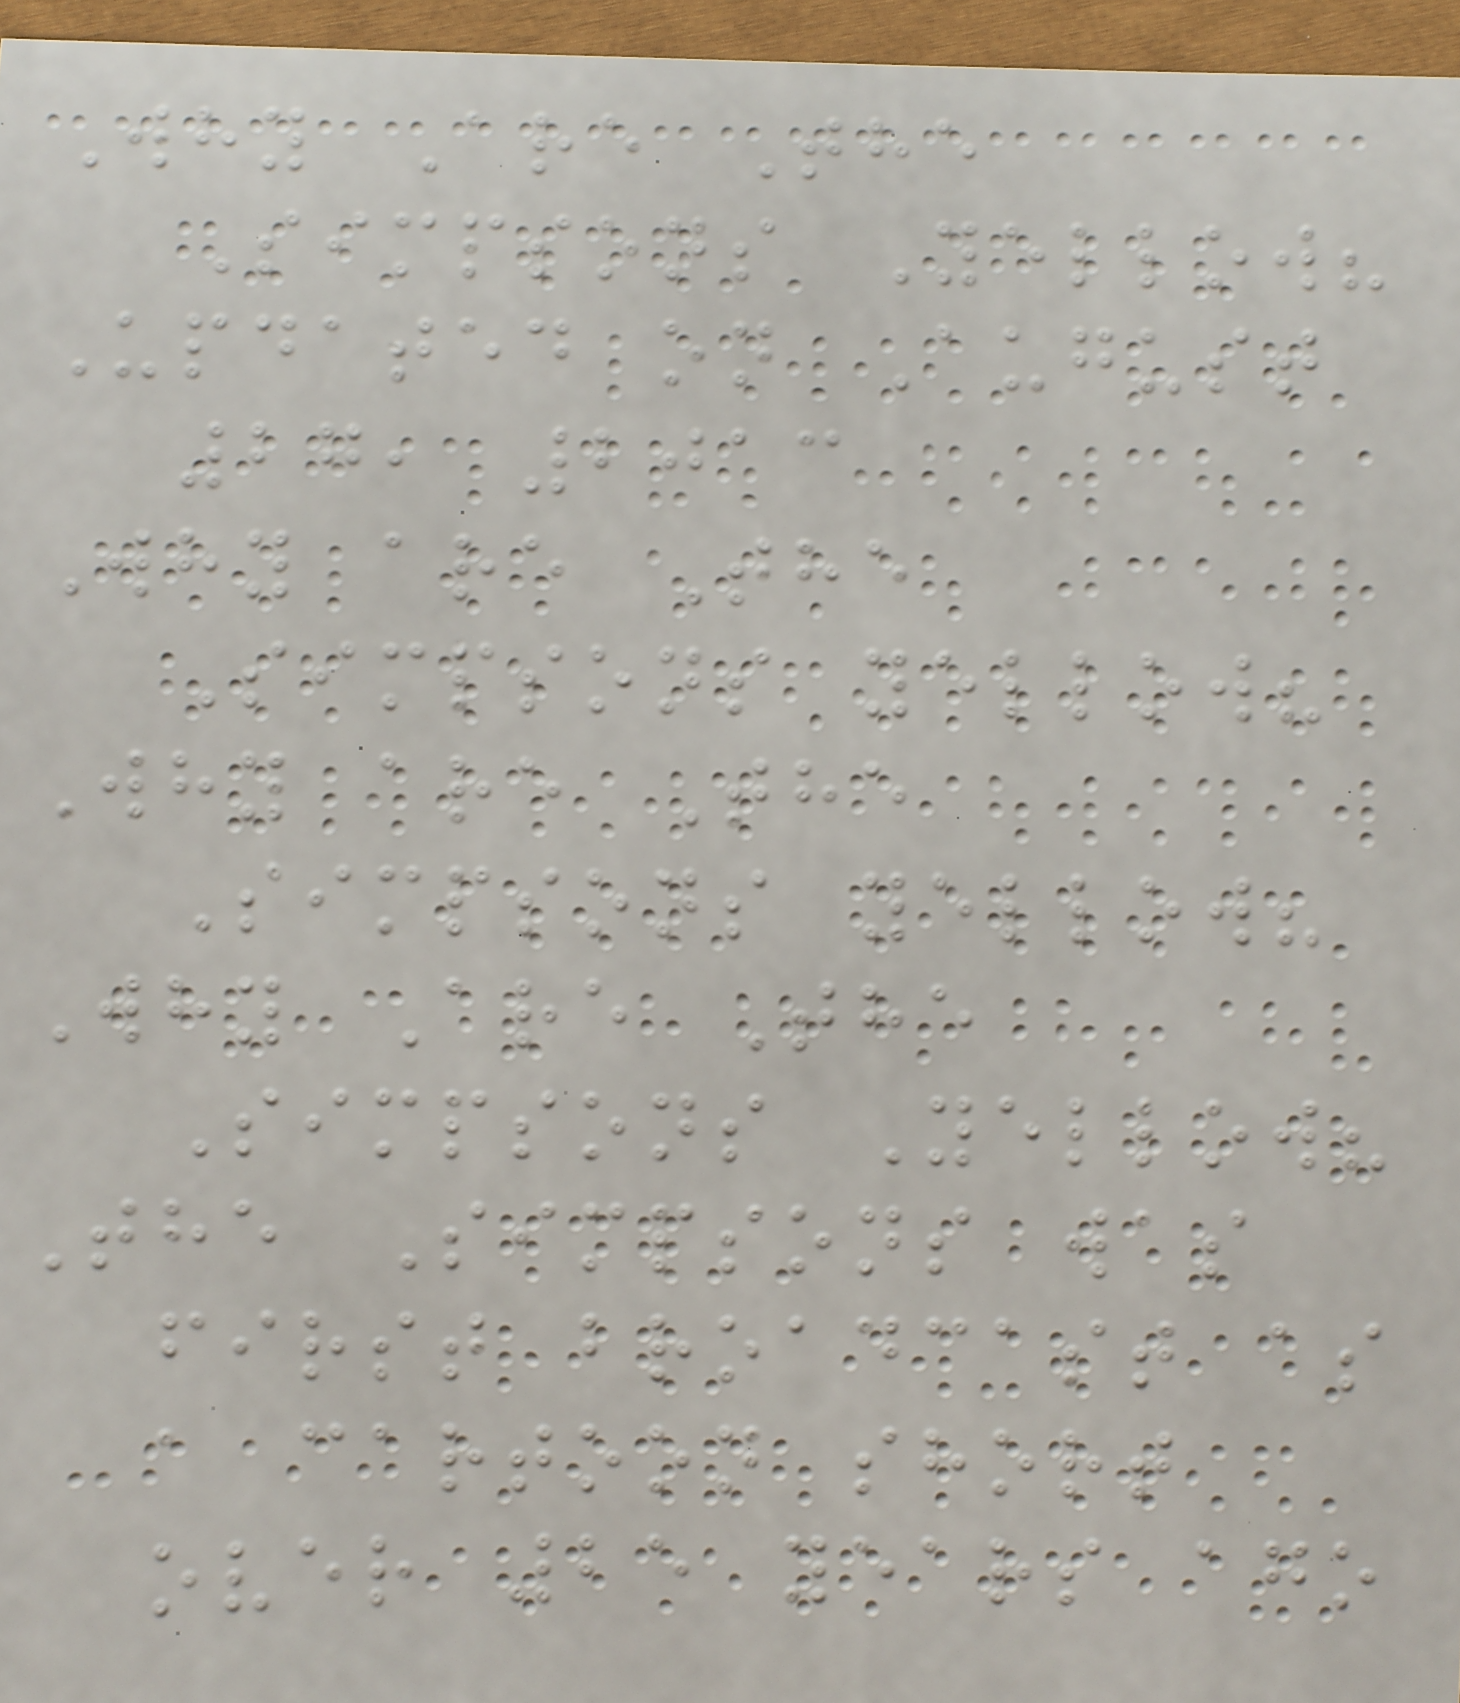Why Are The
Simpsons Yellow?
Updated on August
27, 2013
Why are The
Simpsons yellow?
Why are The
Simpsons yellow?
Why Are The
Simpsons Yellow?
The Simpsons was
first broadcast as
a cartoon short
over 25 years ago
